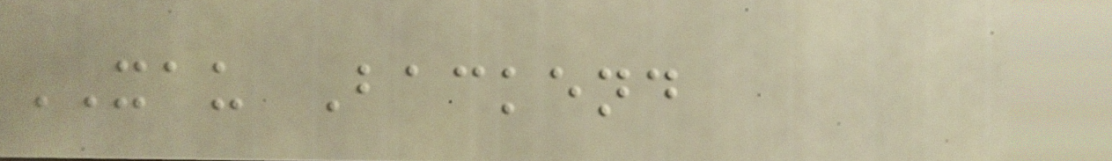XAU Backend
